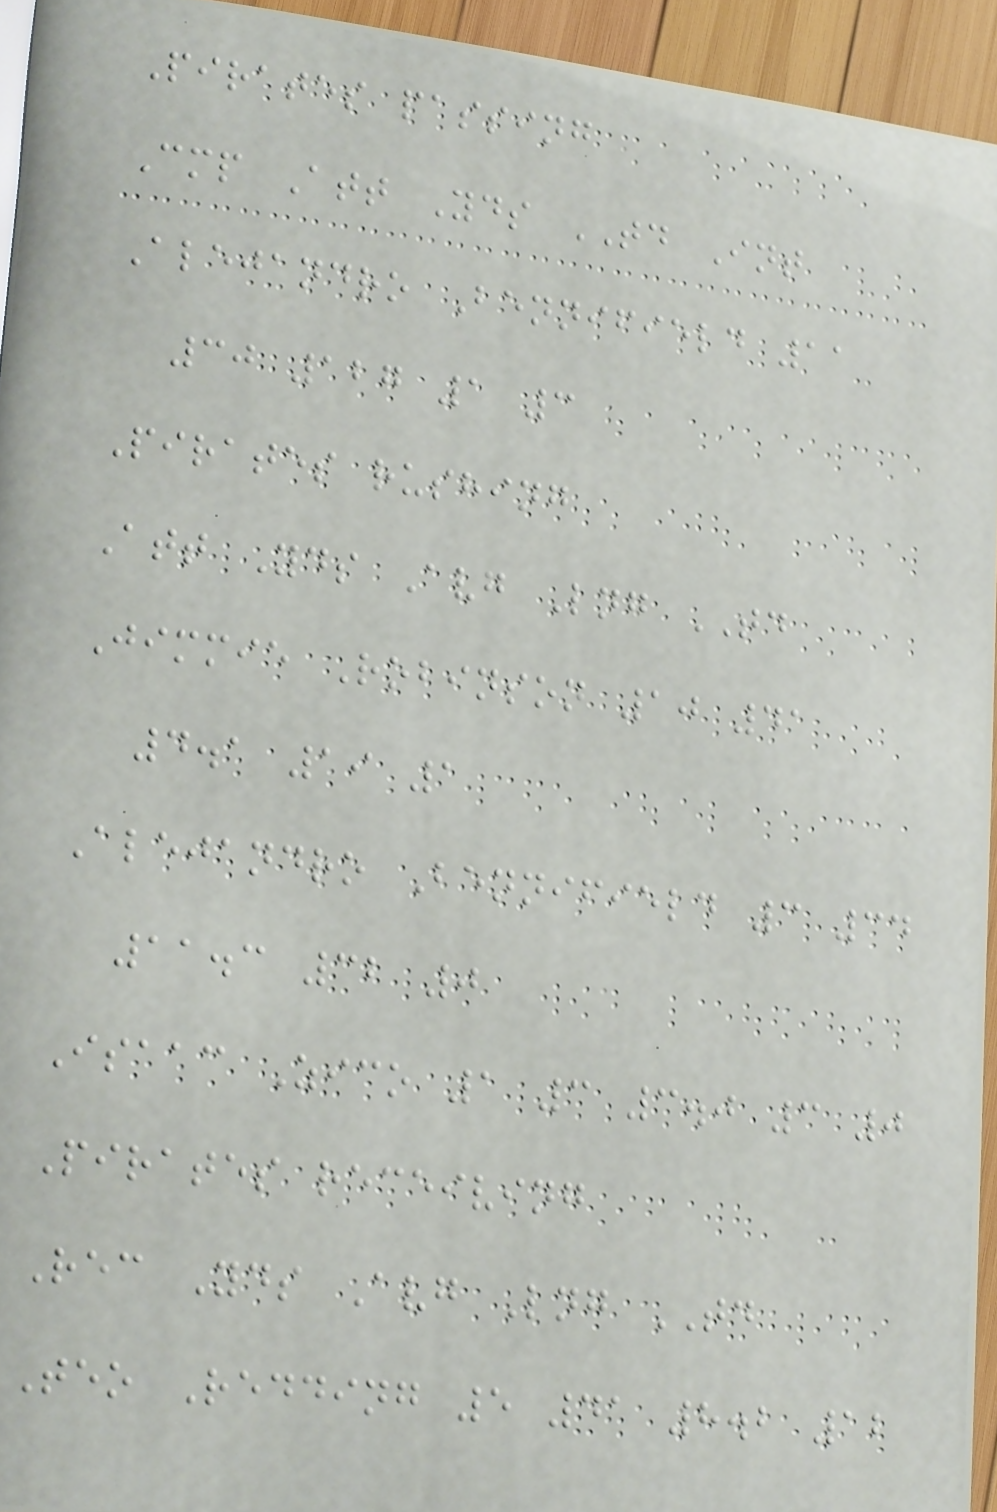Pirates passing
Cmp Att Yds TD Int
Alejandro Bennifield 11
30 127 1 3
Pirates rushing
Att Yds Avg Lng TD
Jimmie Robinson 10 41
4.1 19 1
Alejandro Bennifield 3 34
11.3 32 0
Isaac Zico 1 3 3.0 3 0
Pirates receiving
Rec Yds Avg Lng TD
Teo Redding 5 41 8.2 12
